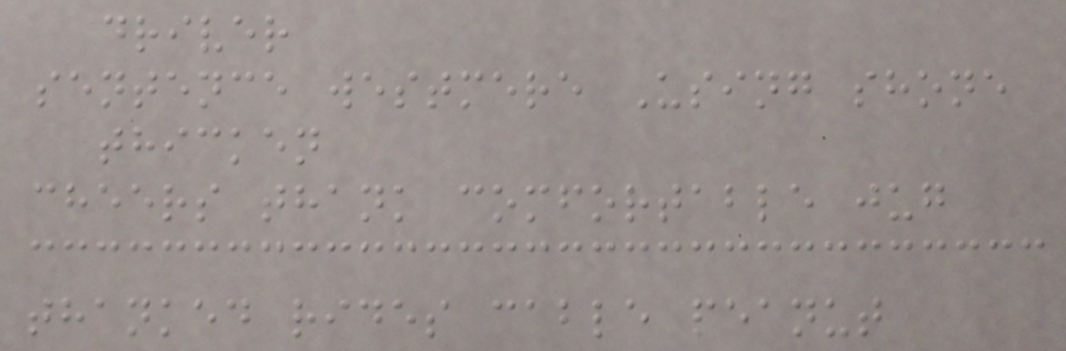driver
sentence westmere Using shone
thicken
cheers thank comfortable jug
thanked rides cable peanut
